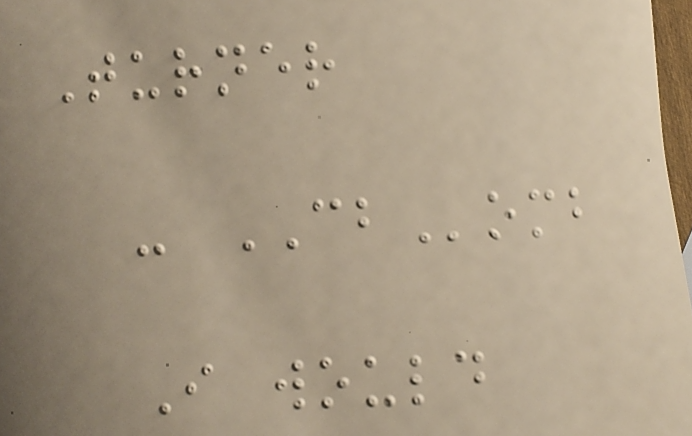Turner
- CBomb
I would
